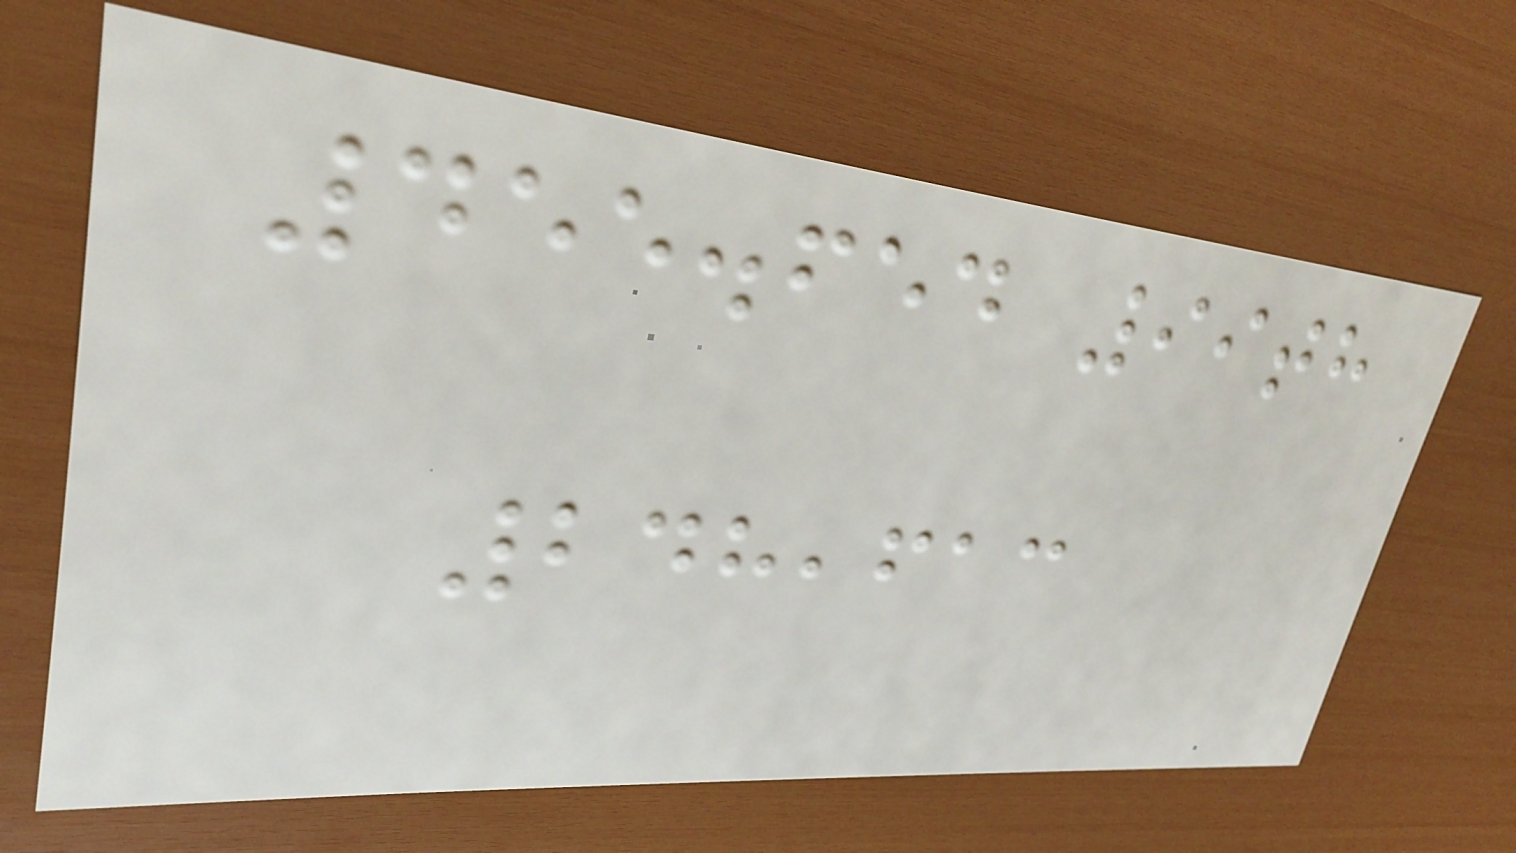455.654 99th
248,613
